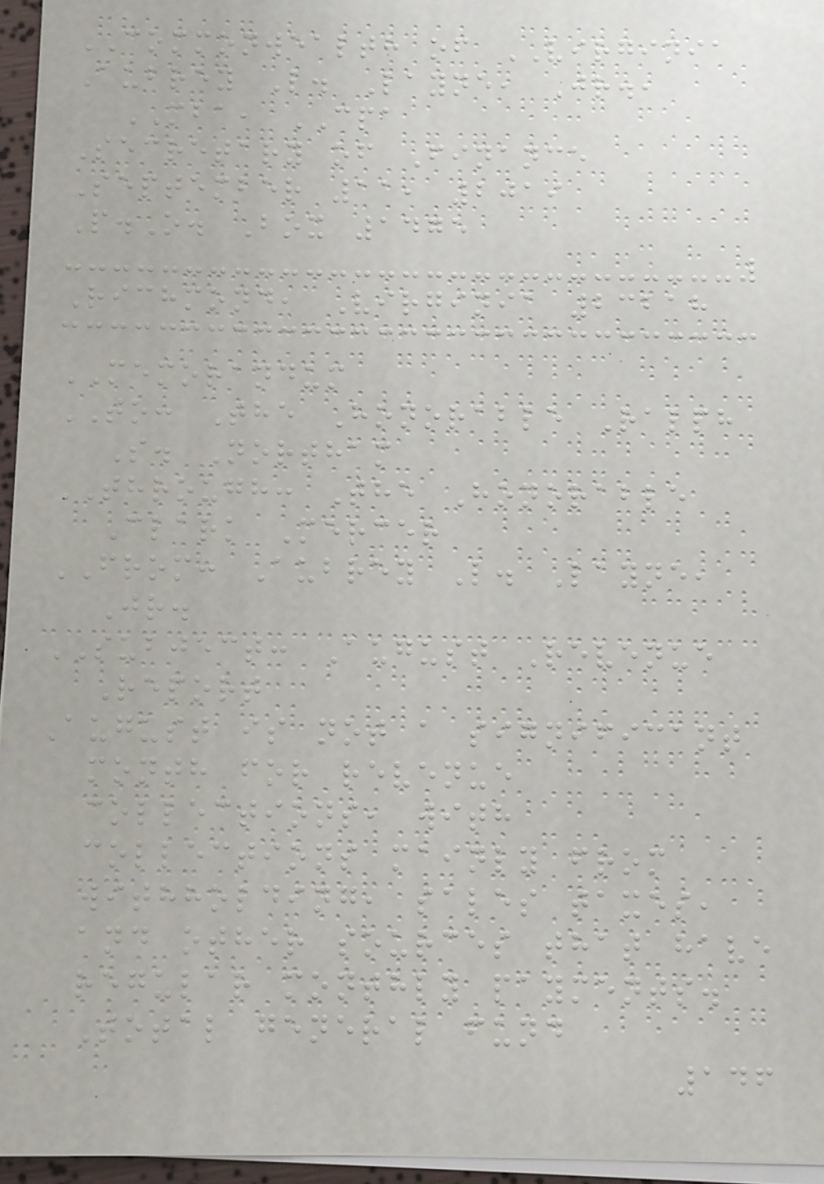COMMONWEALTH of VIRGINIA
Aubrey L. Layne, Jr.,
MBA, CPA
Secretary of Finance
September 11, 2019
P.O. Box 1475
Richmond, Virginia 23218
MEMORANDUM
TO: The Honorable Ralph
S. Northam
THROUGH: The Honorable
Clark Mercer
FROM: Aubrey L. Layne,
Jr.
SUBJECT: August Revenue
Report
August is not a significant
month for revenue
collections, with
collections mainly from
withholding, sales taxes,
and other sources that have
regular monthly payments.
Total general fund
146
